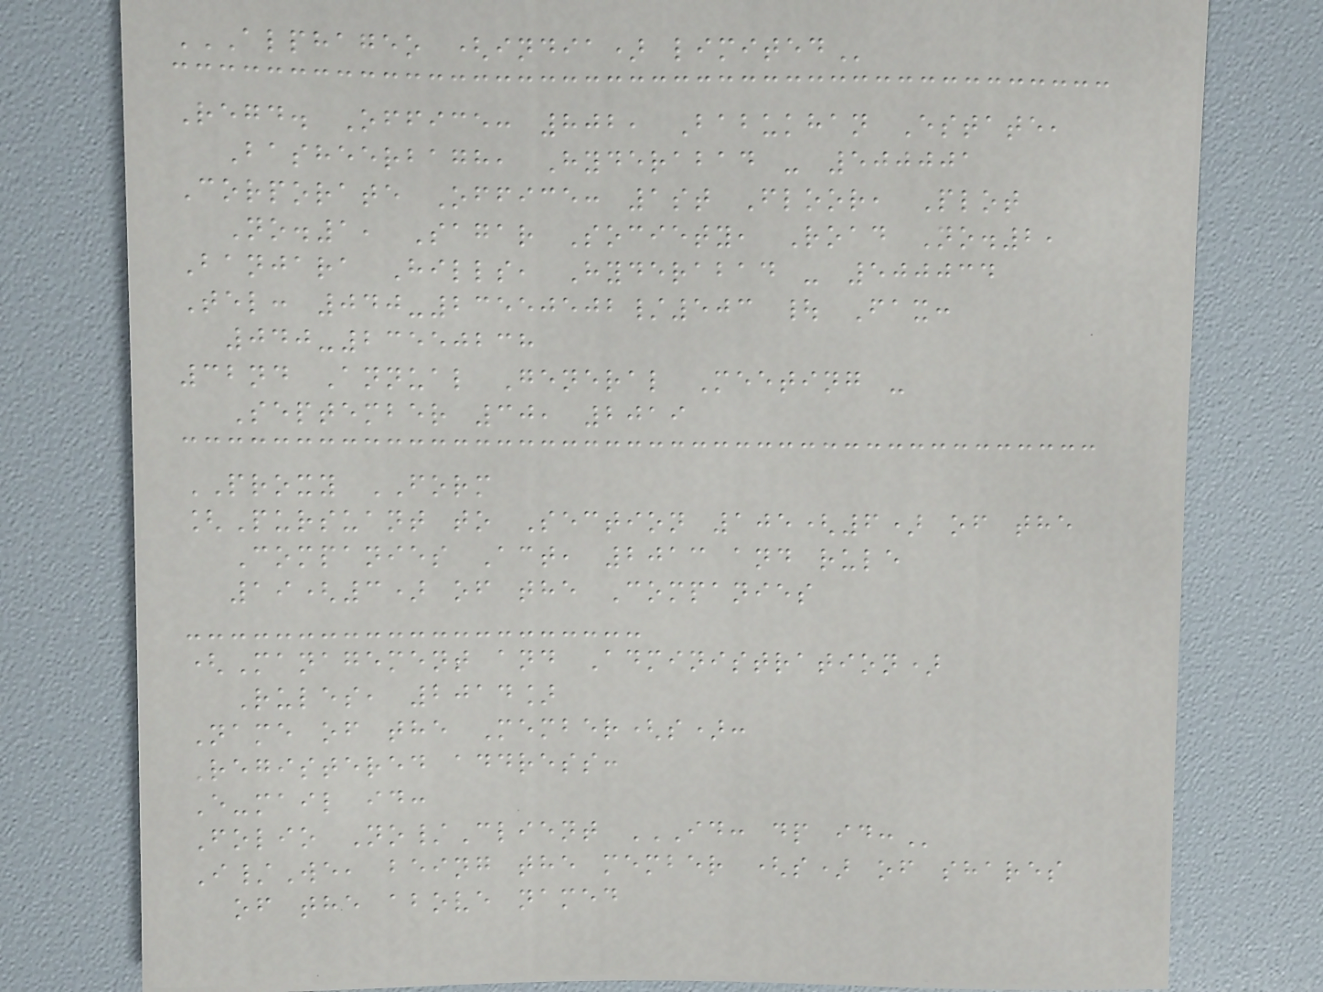ALPHAGEO (INDIA) LIMITED
Regd. Office: 802, Babukhan Estate,
Basheerbagh, Hyderabad - 500001
Corporate Office: 1st Floor, Plot
No.1, Sagar Society, Road No.2,
Banjara Hills, Hyderabad - 500034
Tel: 040-23550502/503 | Fax:
040-23550238
32nd Annual General Meeting -
September 30, 2019
PROXY FORM
[Pursuant to Section 105(6) of the
Companies Act, 2013 and rule
19(3) of the Companies
(Management and Administration)
Rules, 2014]
Name of the Member(s):
Registered address:
E-mail id:
Folio No/Client ID: DP ID:
I/We, being the member (s) of shares
of the above named
